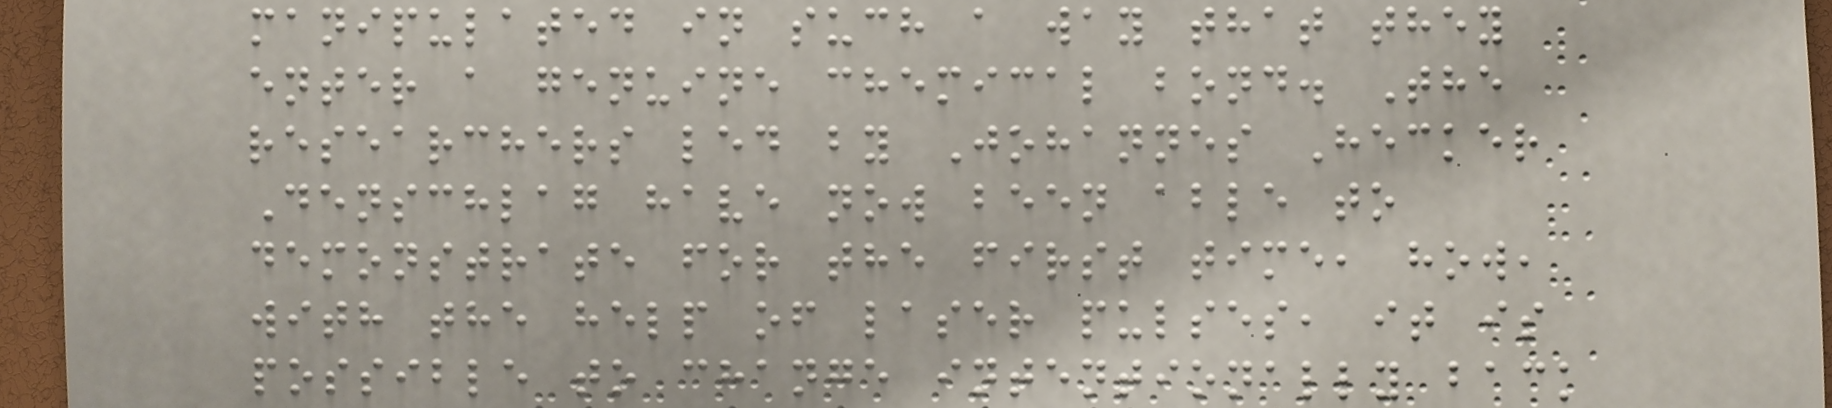manipulated in such a way that they
enter a genuine chemical bond. The
researchers led by Johannes Hecker
Denschlag have now been able to
demonstrate for the first time, how,
with the help of laser pulses, it is
possible to change intentionally back
